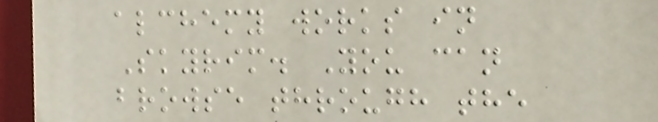alchemy works in
Skyrim. You can
browse through the
